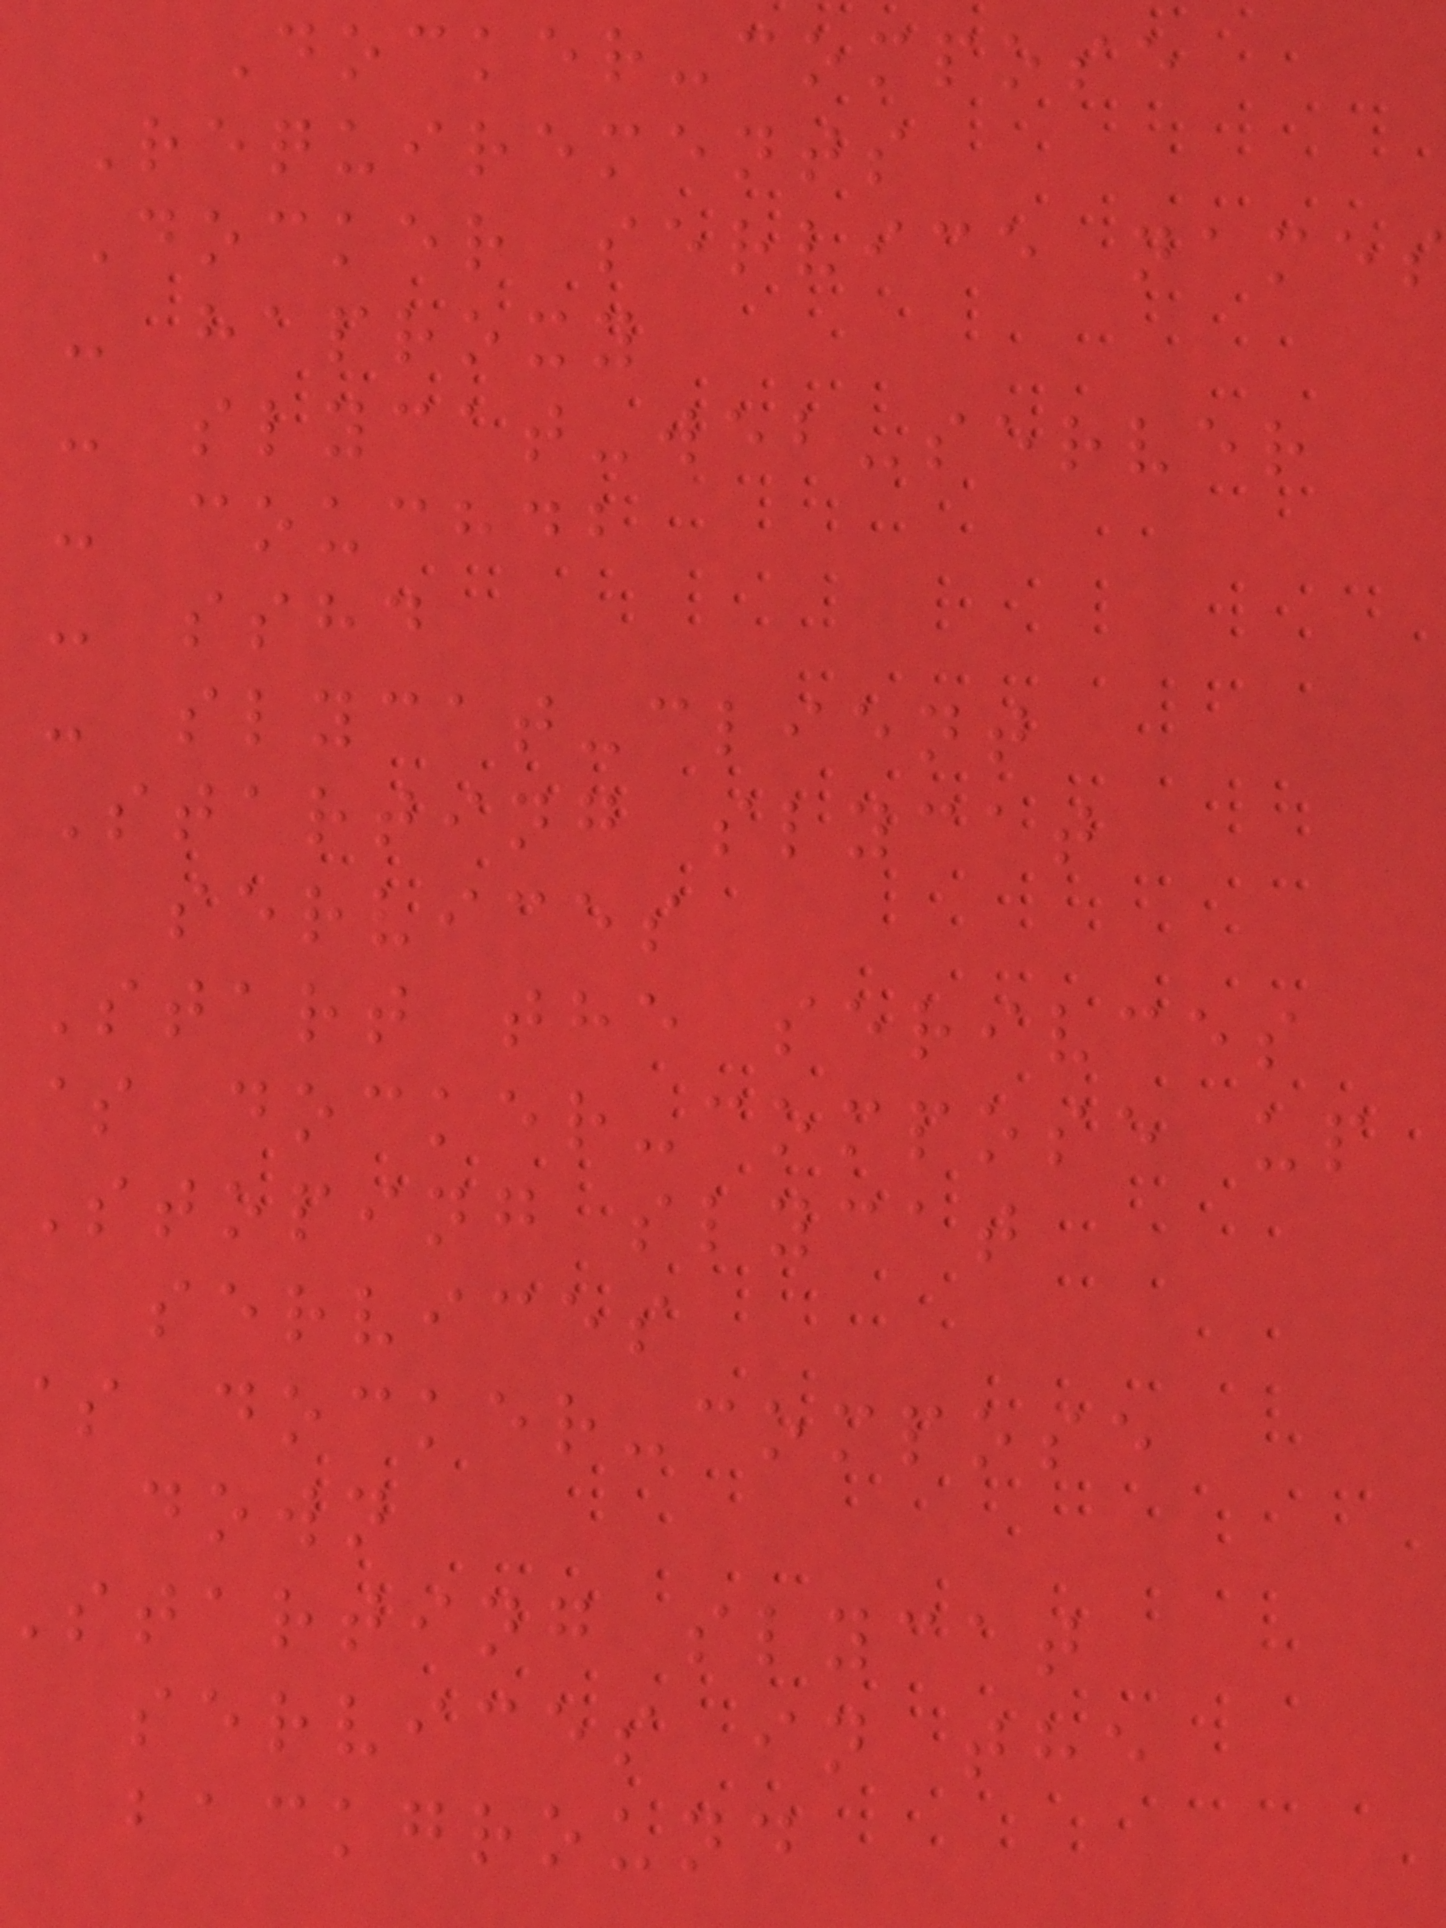Docker-compose
Requirements
Docker service names
- haproxy
- slycat-web-server
- couchdb
- sshd
- slycat-client
Starting slycat
services
Start the serivces
$ docker-compose up
Stoping slycat
services
$ docker-compose
down
starting slycat
services in the
background
